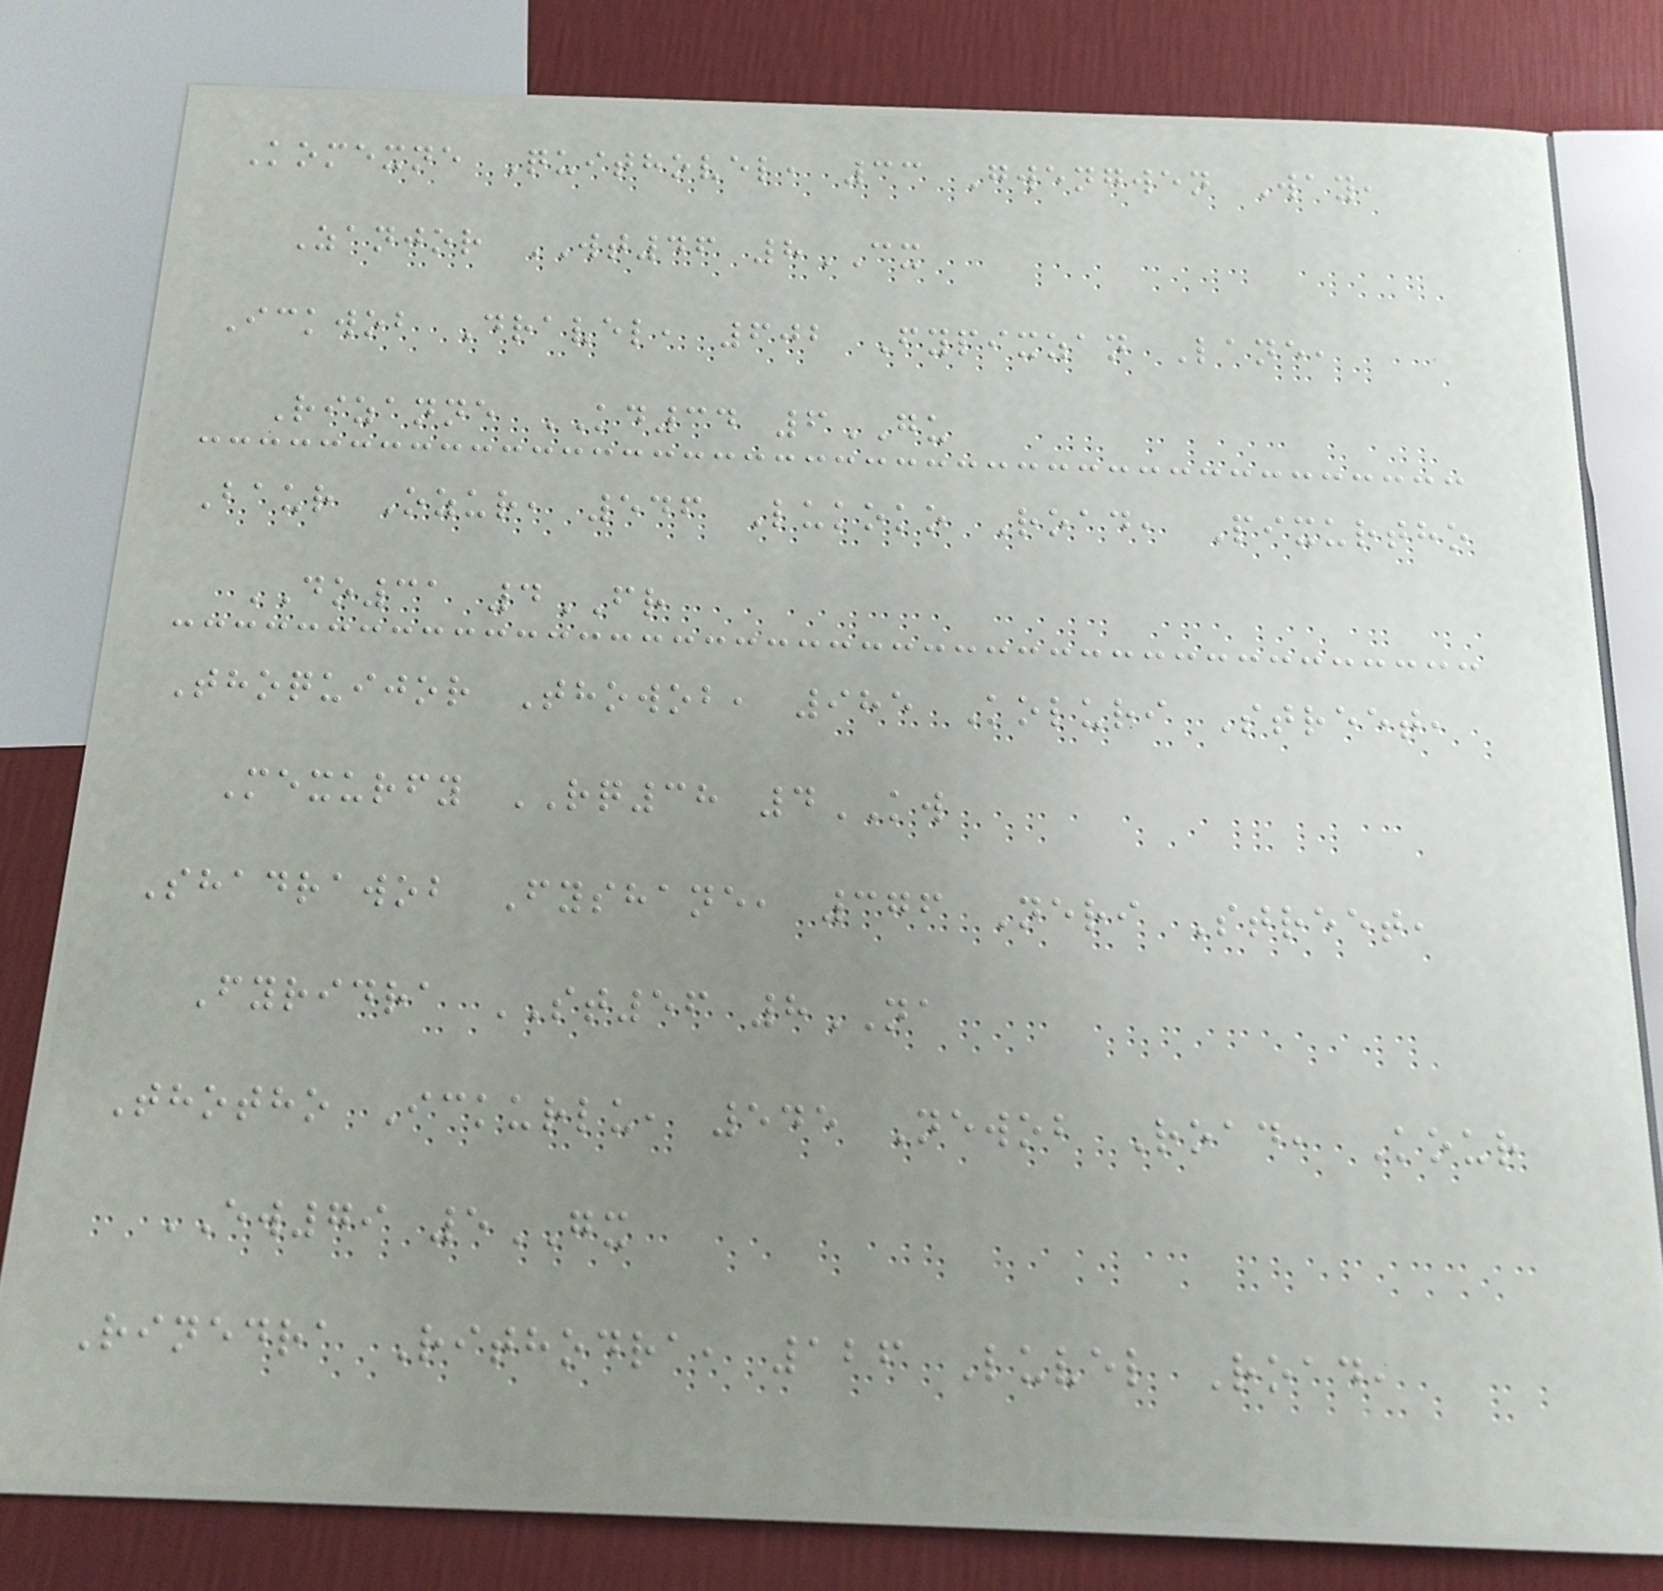Komexne Quithovel, 33 Gwengwen Way,
Zanjor WT46 8CX
Ickwob Dravel, 602 Fypixzan Lane,
Rizanne KD34 6GU
Baur Ozur, 546 Lukoko Road, Pixurtho
DO31 4FR
Thoquijor Thowob, 985 Koluri Street,
Mexurfy RQ38 4KW
Shadrawob Fyshane, 376 Neri Street,
Fyridra ST56 8NA
Thotho Ickurlu, 545 Newob Road, Kour
EW79 5GX
Rinedra Rithodra, 126 Luvel Road,
